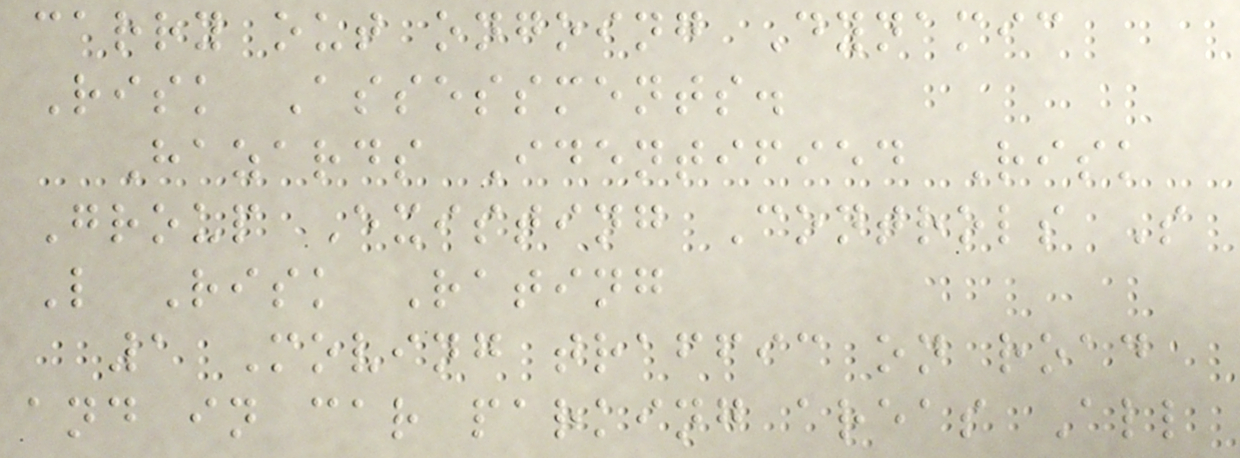carry out ongoing Dynamic
Risk Assessments.
Hazards Identified Risk
Group Existing Controls S
L Risk Rating
1 Moving traffic on road
and in car parking areas All
